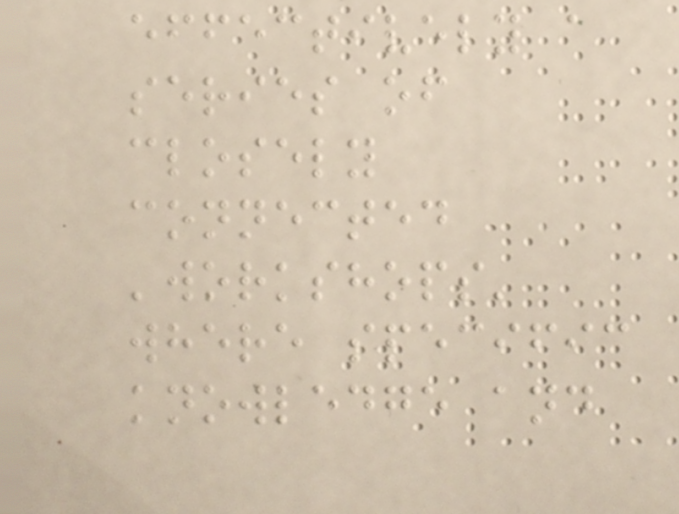effectively a
series of
closely
connected
'workshops'
where specific
knowledge and
